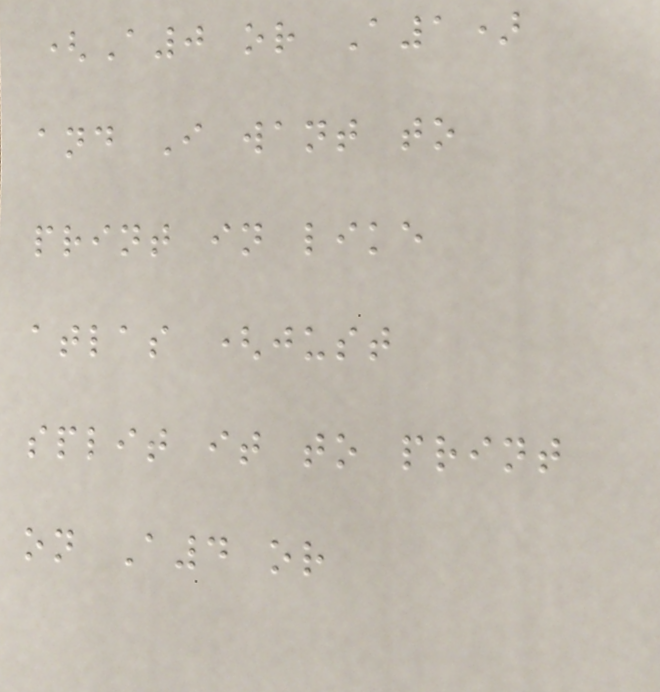(A0 or A1)
and I want to
print in like
atlas (just
split it to print
on A4 or
